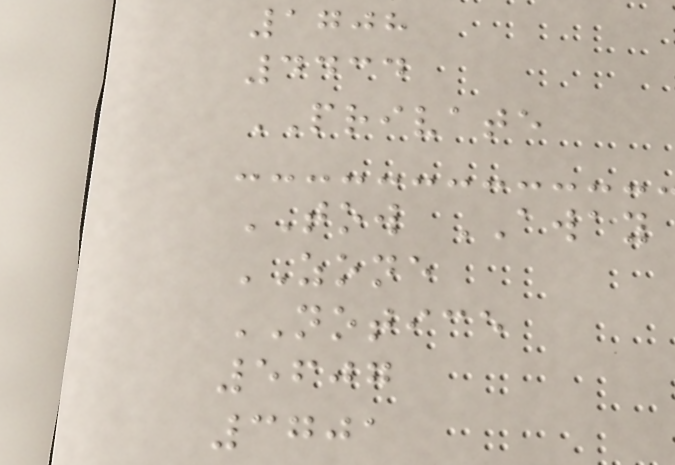1708
4434
PRIVATE
TOW AWAY
ZONE
NOTICE
5607
3701
